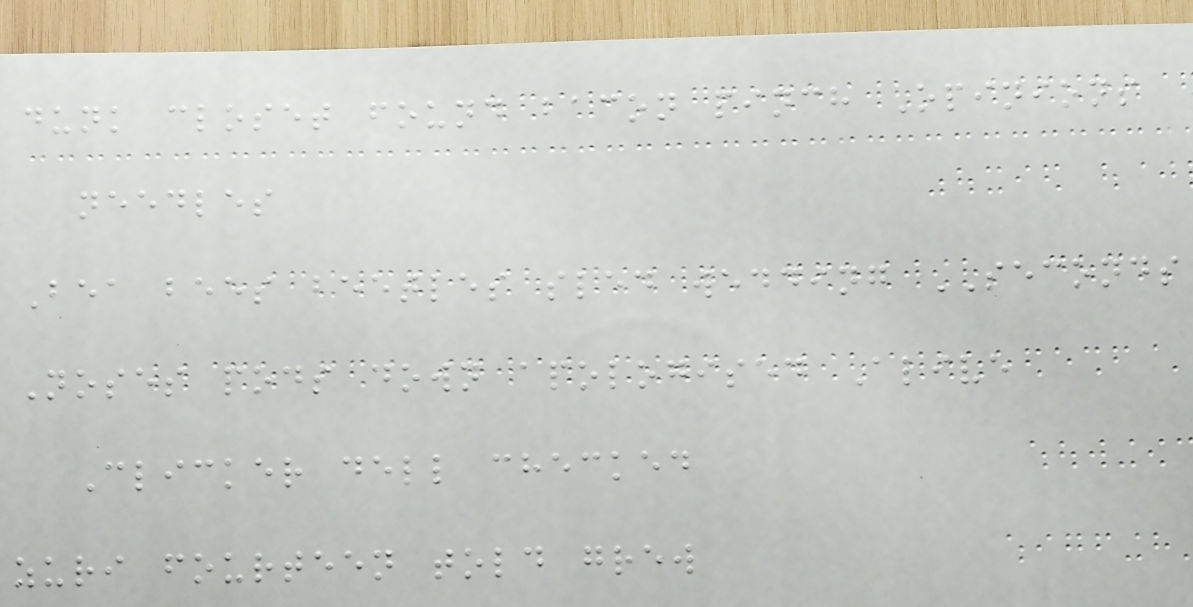dunk closet found bacon pinch Opinions
needles
Bea bees beetles sled wedding SECONDS
Noses pods down apologised Alive
Clicker dell checked
zuri fourteen told grew
